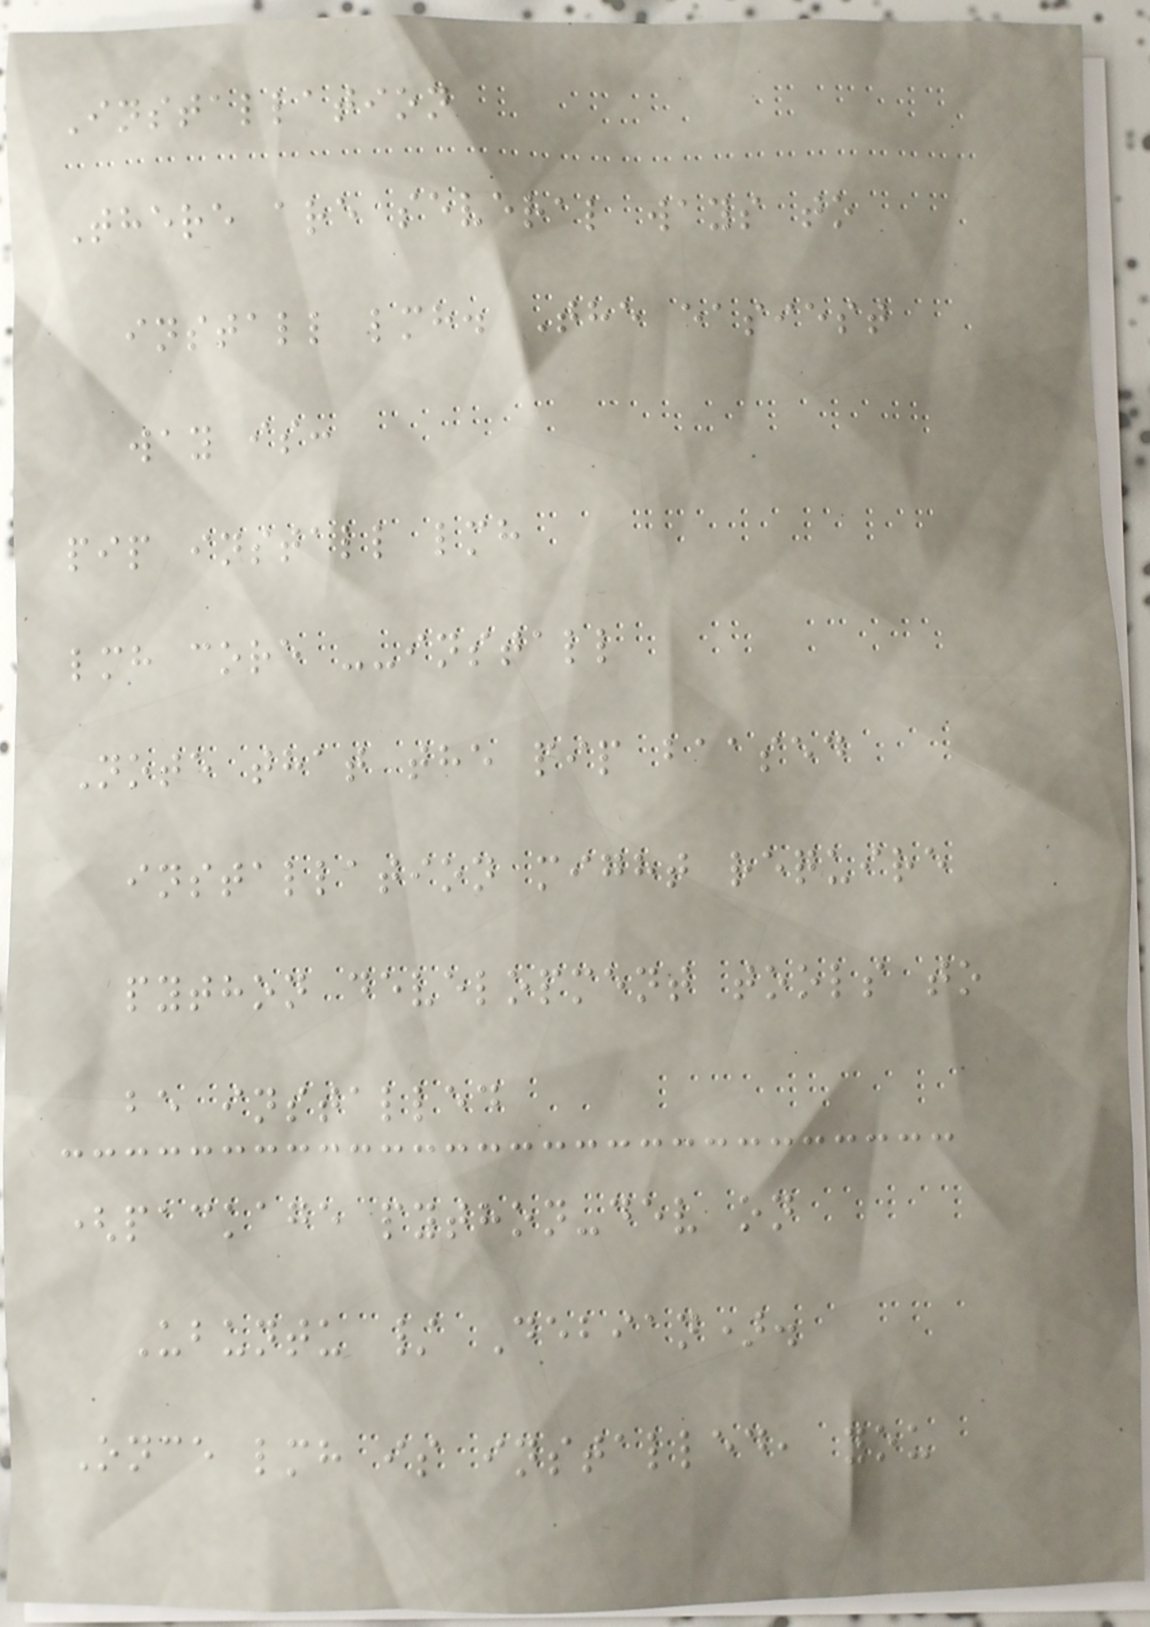Installation
There are several ways to
install lmh. The easiest
way is:
pip install lmh
lmh core --install
Note that the pip baased
installation might require
python development tools to
be installed
(package python-dev on
Ubuntu / Debian).
Once lmh is installed, you
